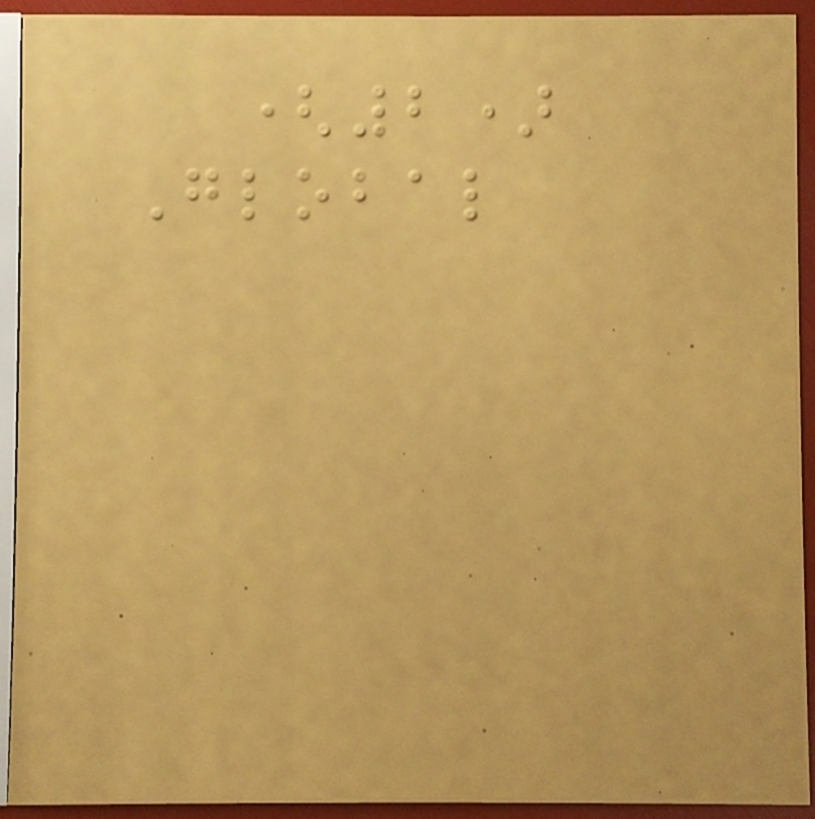(2)
Global
